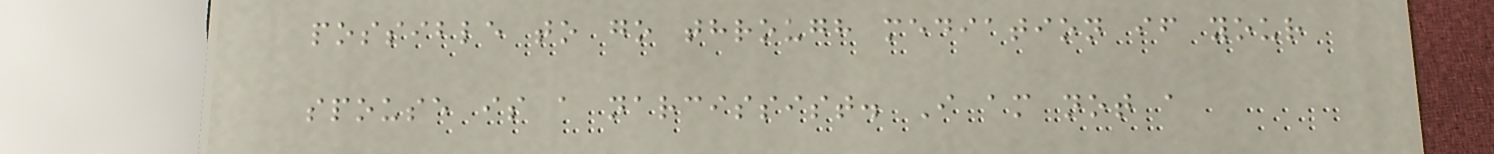possible to go through mediation if your
spouse is a narcissist. I am not a
